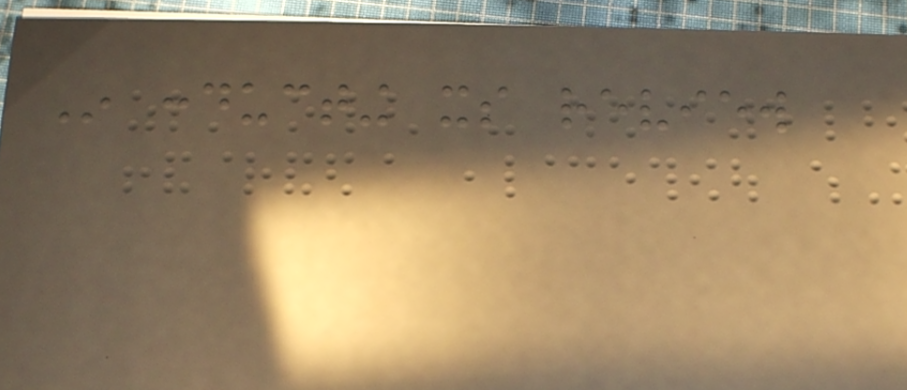In conducting its review
